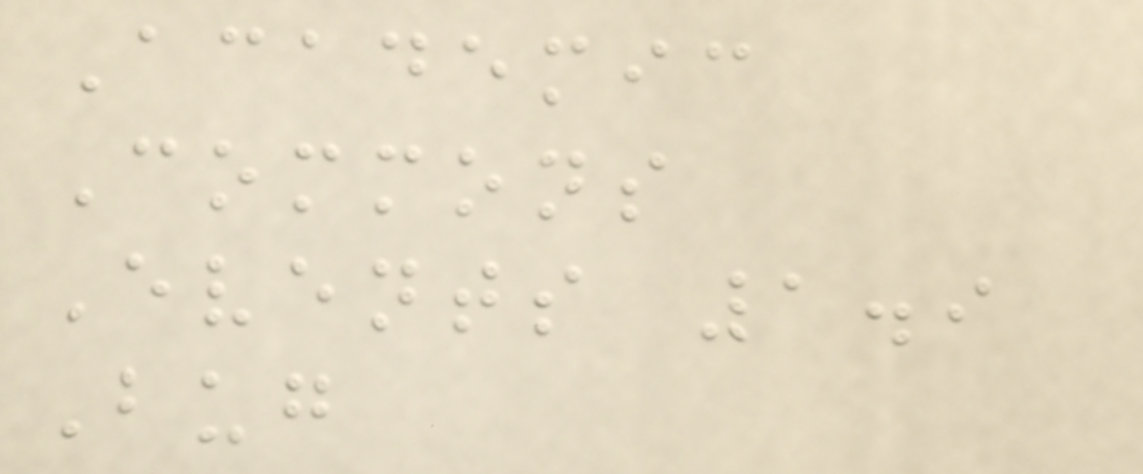Academic
Commons
Events 1.9
Bug
